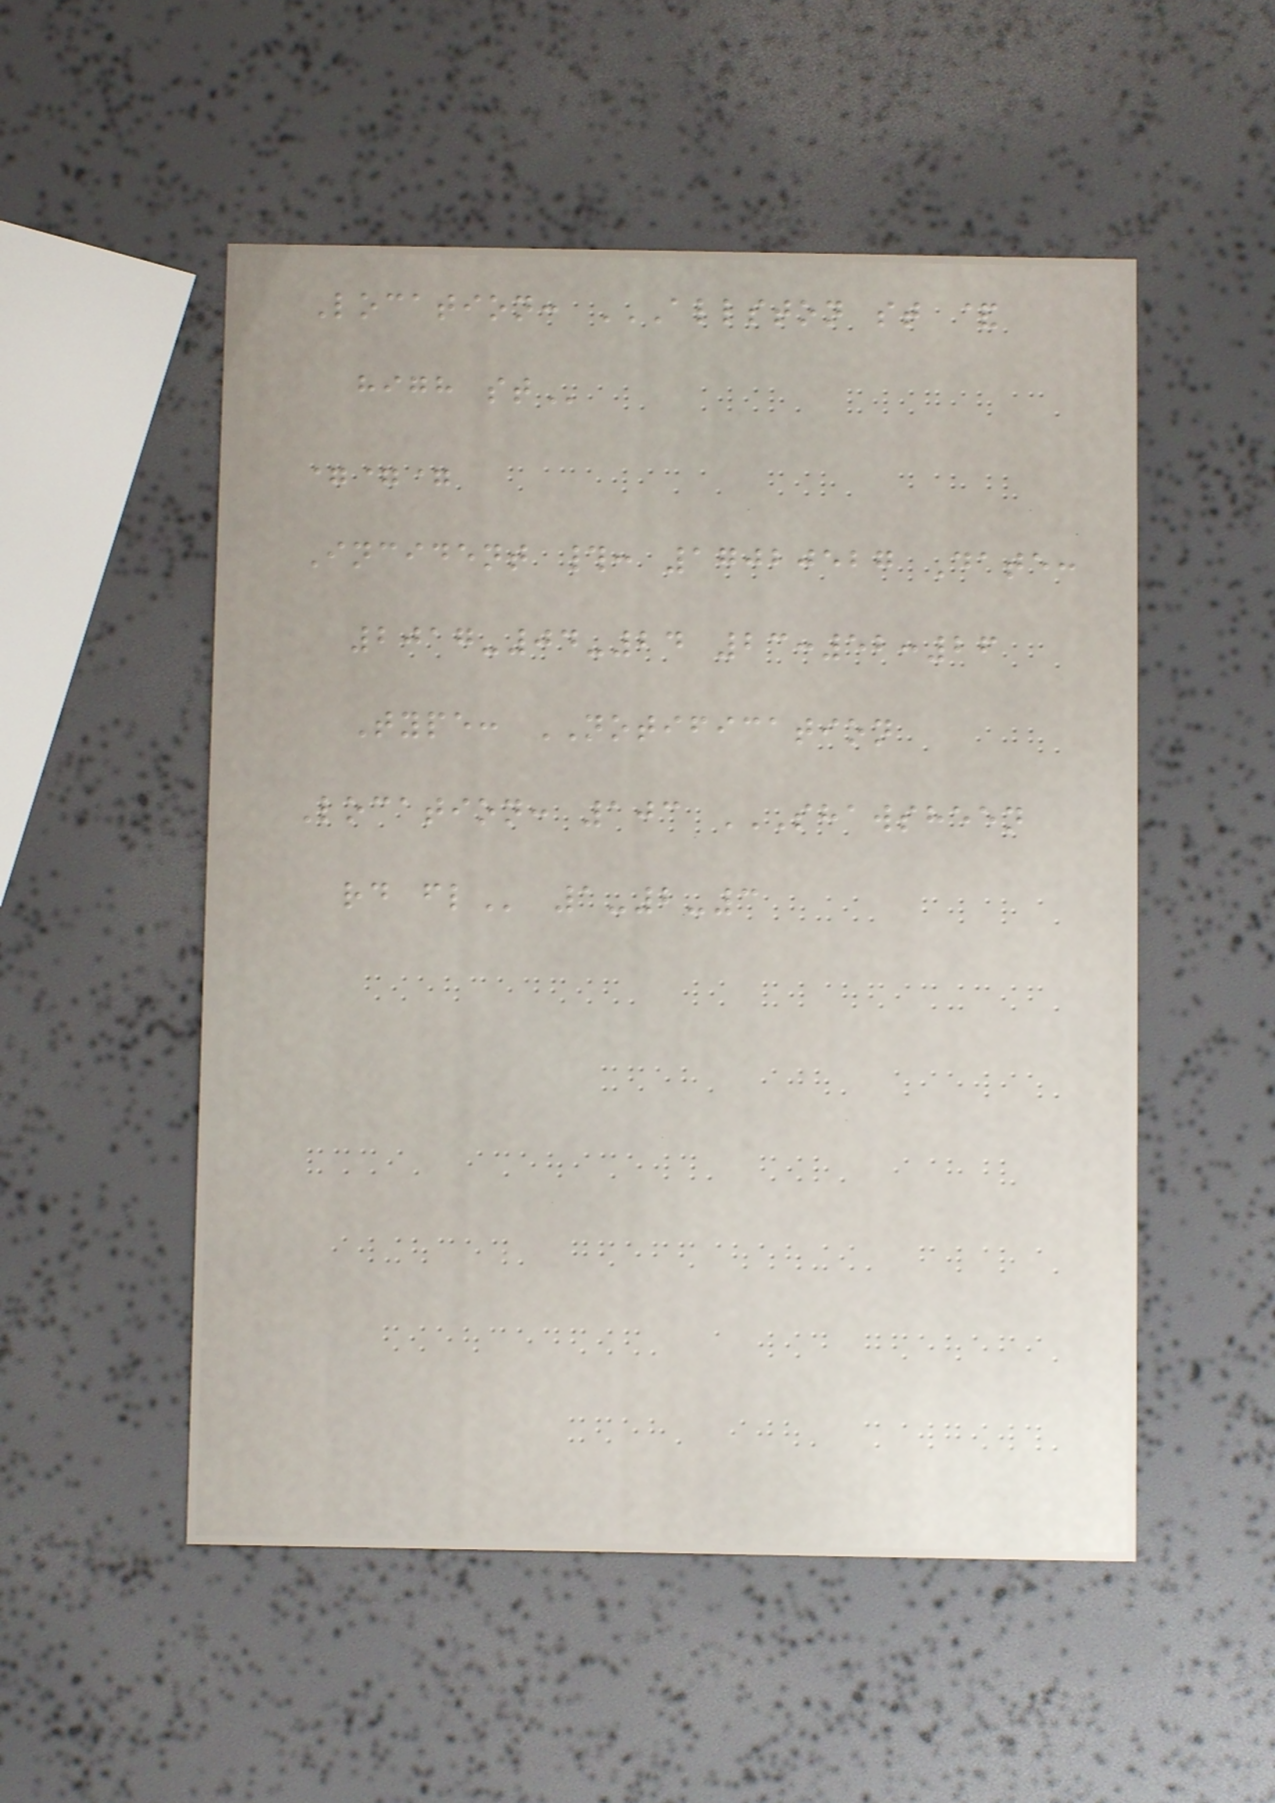Location: ALLSTON ST &
HIGH ST
===
Incident #: 17020527 Date:
2017-04-24 23:52:26
Type: NOTIFICATION
Location: 103 SHAWSHEEN
RD FL 1-2-3
